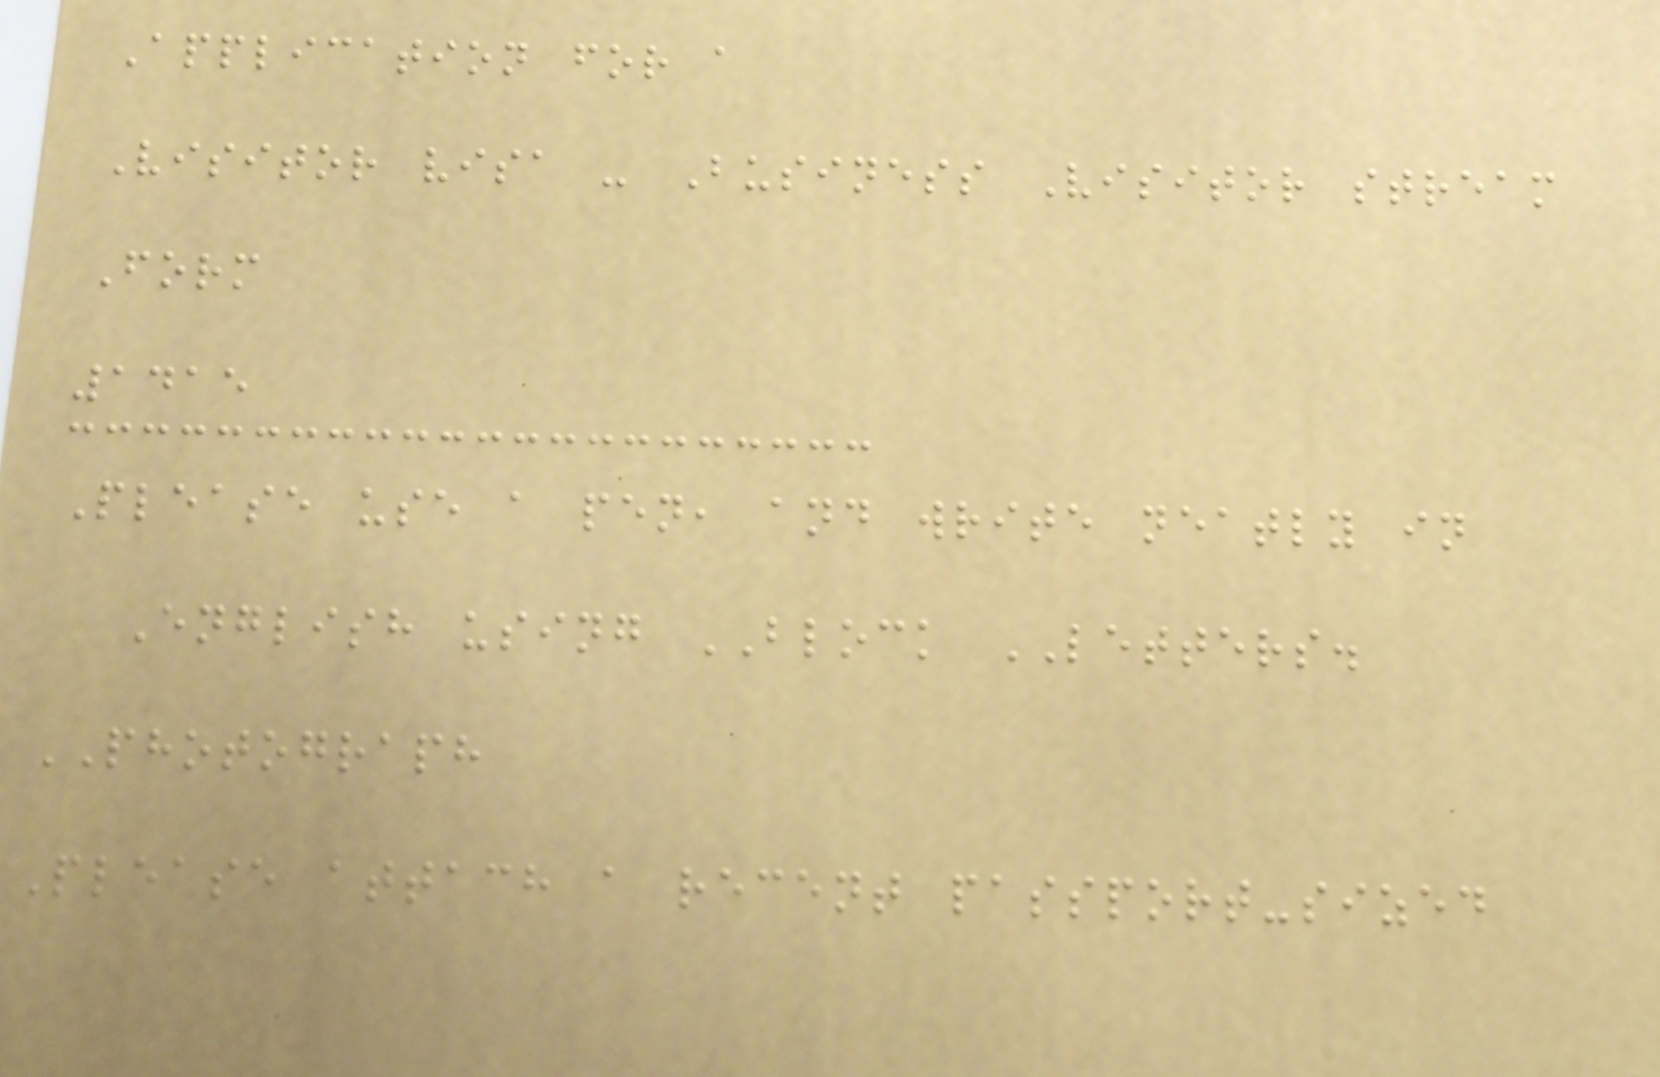Application for a
Visitor visa - Business Visitor stream
Form
1415
Please use a pen, and write neatly in
English using BLOCK LETTERS.
PHOTOGRAPH
Please attach a recent passport-sized
